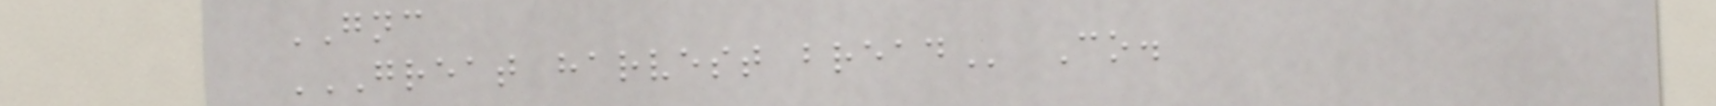GNC
GREAT HARVEST BREAD Co.
